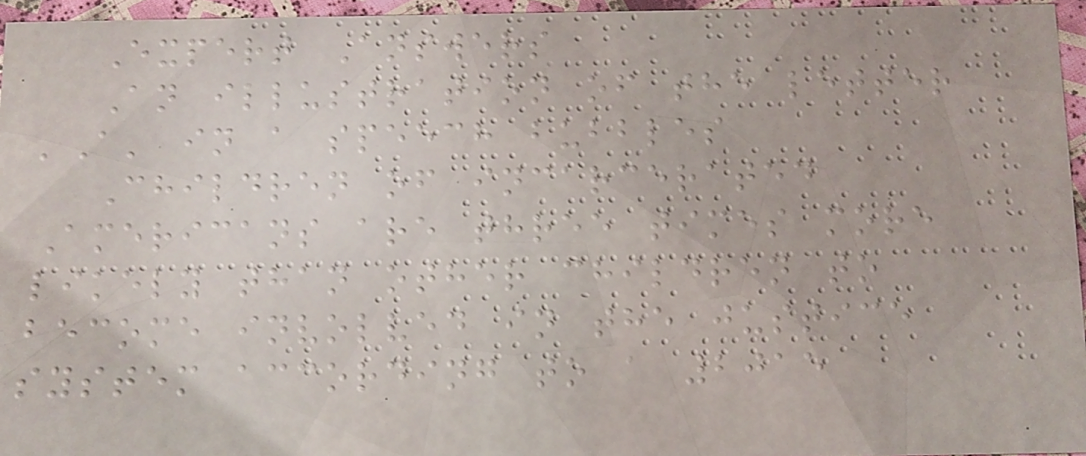Expert Answers
An illustration of the letter
'A' in a speech bubbles
Children of incarcerated
Americans are three times more
likely than other children to
become involved in the justice
system according to a 2015
